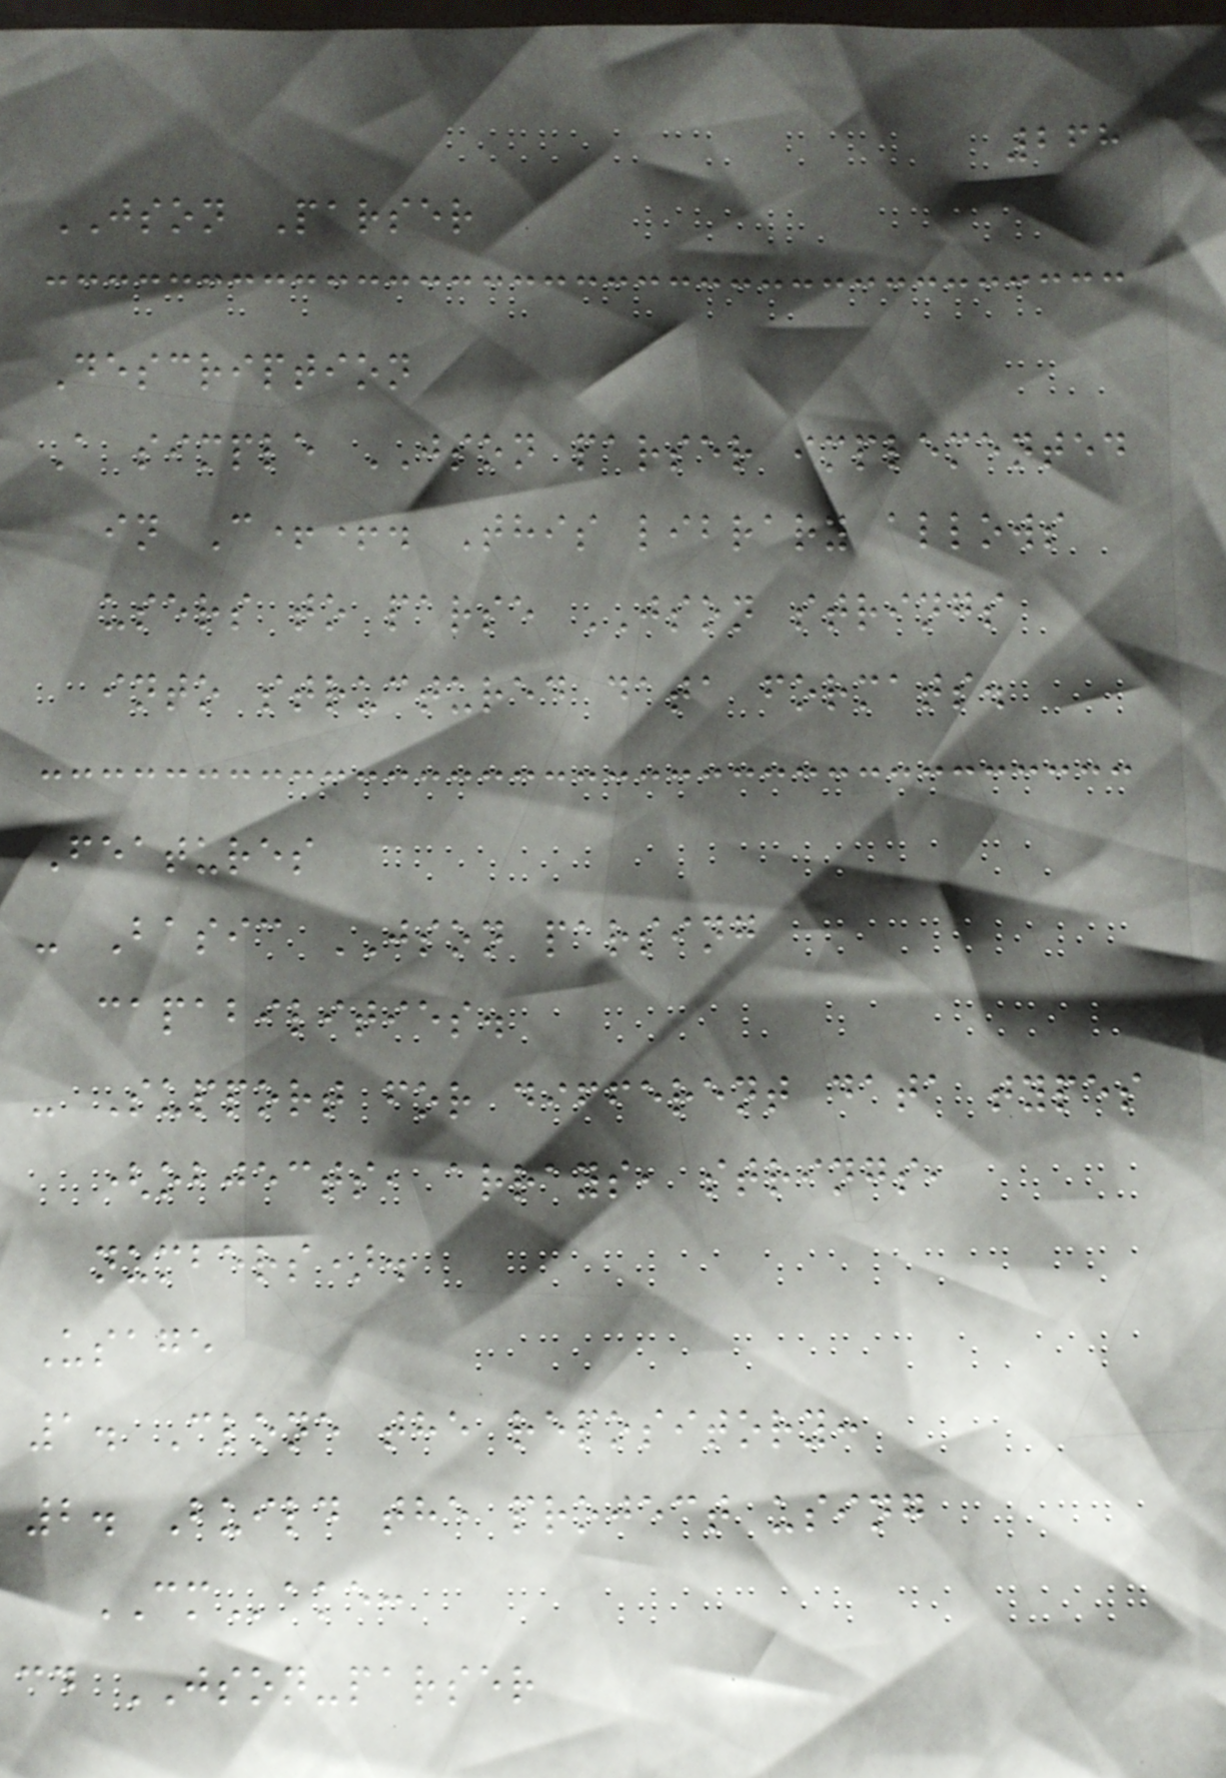268
JSON Parser
Description
A simple JSON parser implemented
in C++. This library allows
users to parse JSON strings
into structured data formats.
Features
- Basic JSON parsing
capabilities.
- Support for different data types
(objects, arrays, strings,
numbers).
Usage
1. Clone the repository:
2. Build the project using
CMake:
cd JSON-parser
